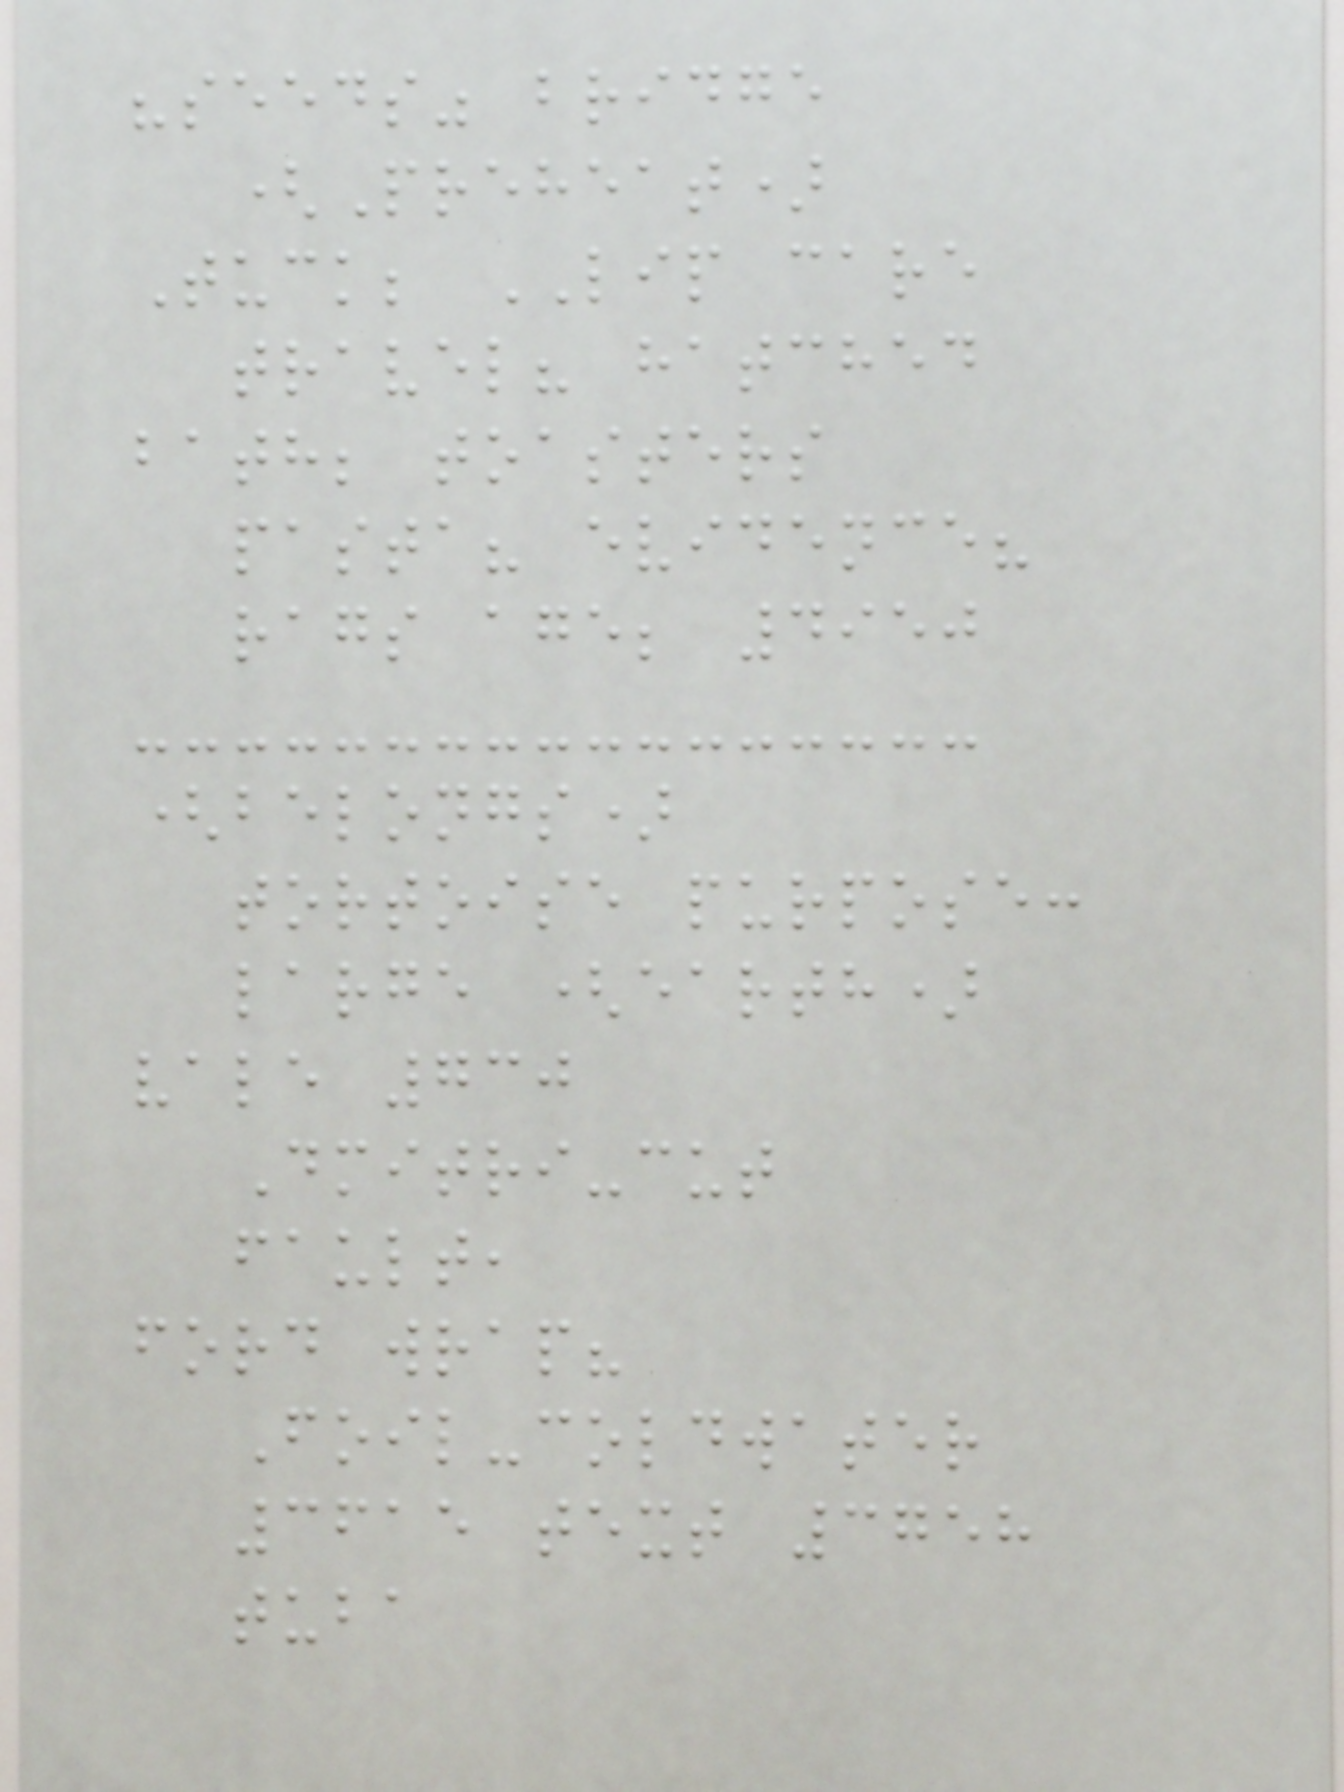"seeds" bridge
(Preheat)
Tuck; LIP care
travel? hatched
bath; toasters
pasta? evidence?
rags age; 4950
(belongs)
tortoise purpose:
large (earth)
vale 730
Dmitri-cut
fault,
ford wrap?
Foil-coldwater
3615 text 3758
tuba
